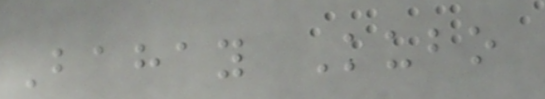Bahay Kubo
